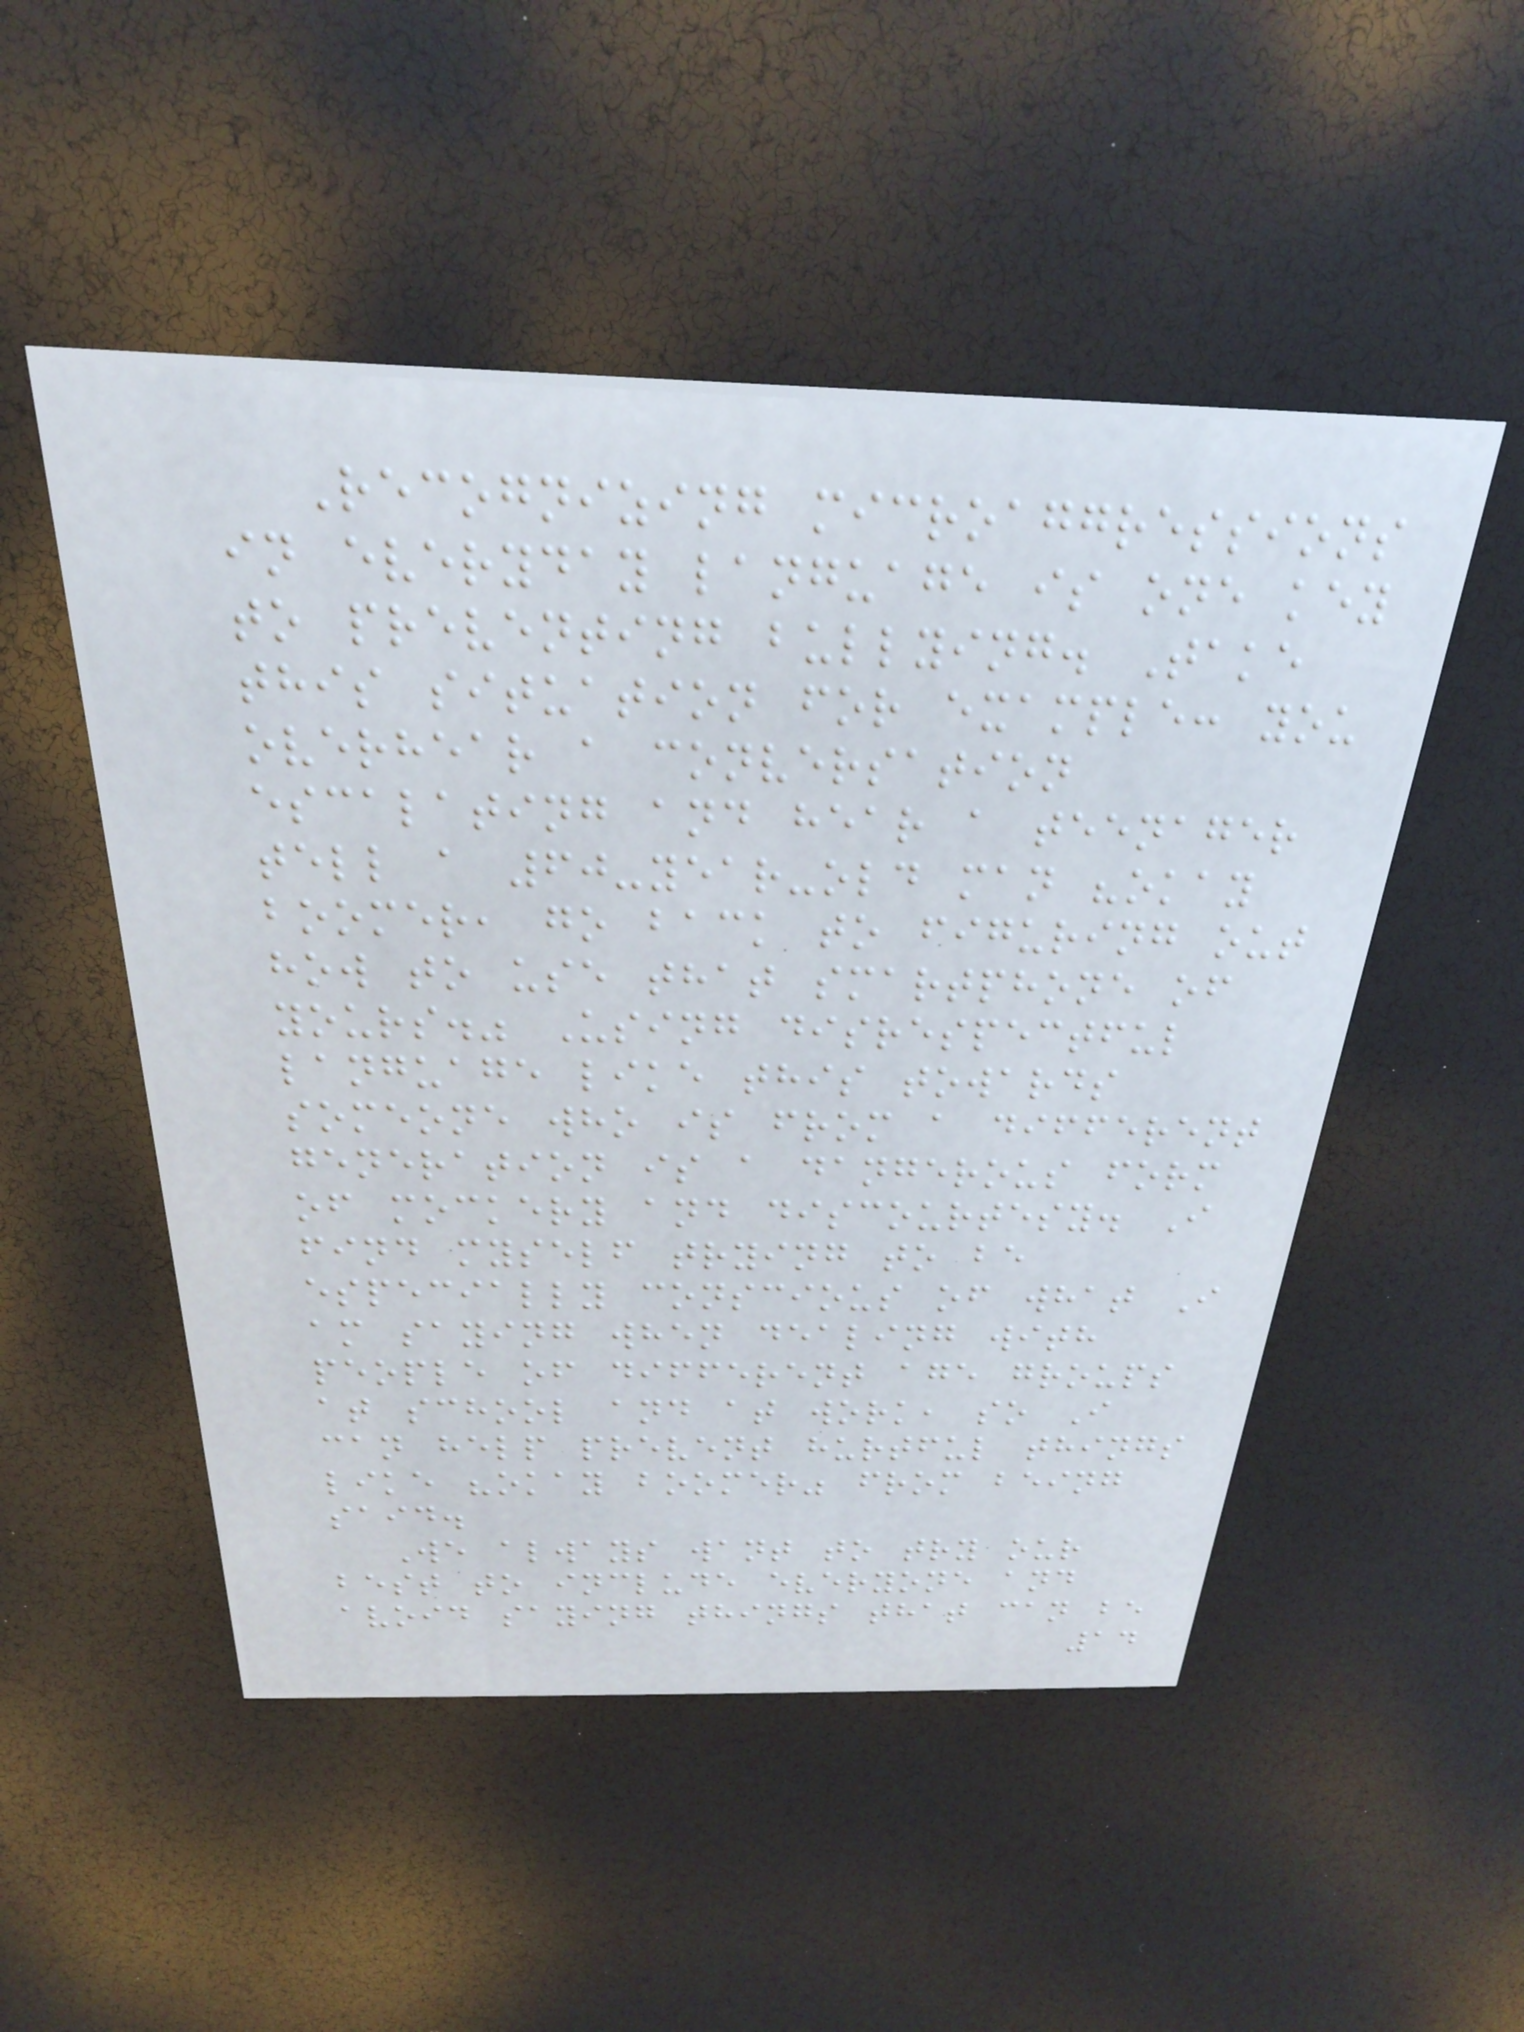Recognizing microaggressions
in everyday language is one key
to preventing bullying. Take
this situation for example: you
overhear a conversation
escalating and hear a teenager
tell a 60-year-old man "okay
boomer, go back to figuring out
how to use that smartphone of
yours." Using disrespectful
language like this towards
someone who is from a different
generation is a dangerous form
of mockery and discourtesy. I
find myself trying to be
especially conscious of what I
am saying when dealing with
people of different age groups
at school and at work, so I
can help prevent hurtful things
like "okay boomer" from being
said.
We always want to try our
best to include everyone and
avoid saying things that can be
14
